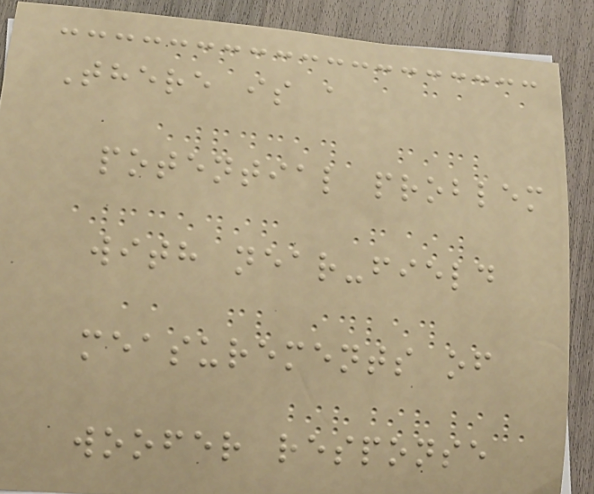There is a
potential problem
with near-field
measurements of
woofer response
